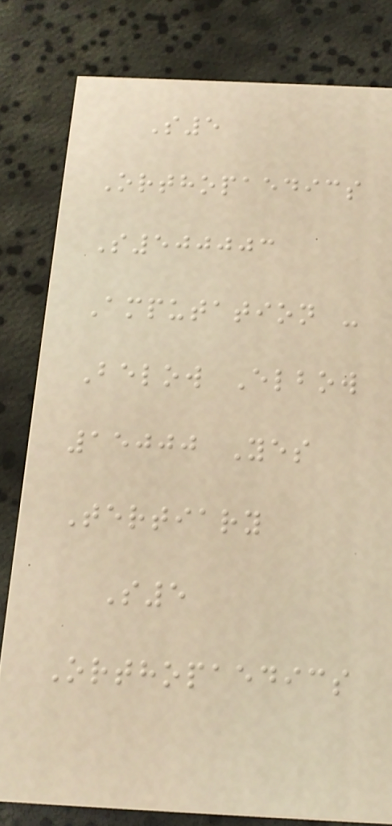S5
Orthopaedics
S500003
Amputation -
Below Elbow
15000 Yes
Tertiary
S5
Orthopaedics
